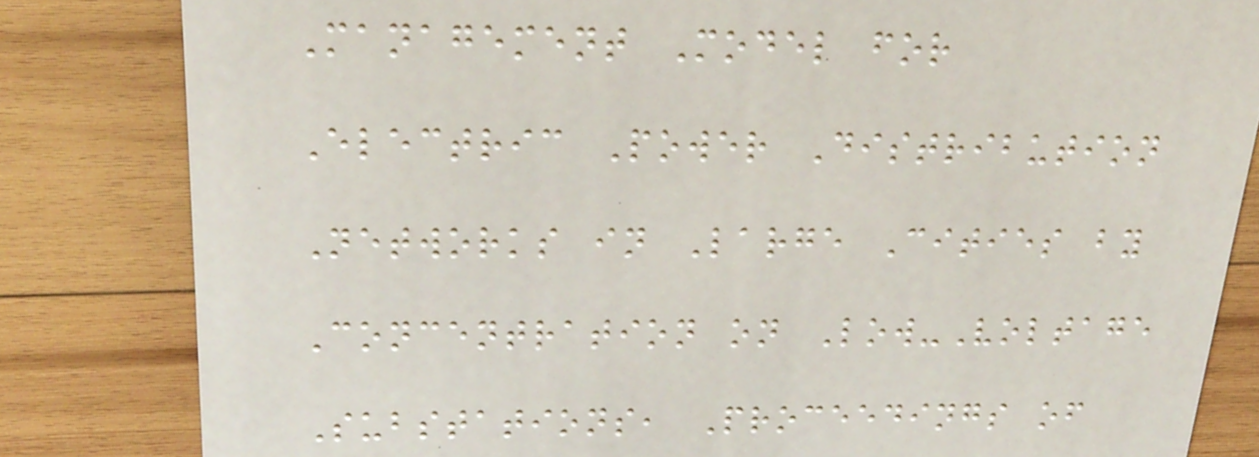Management Model for
Electric Power Distribution
Networks in Large Cities by
Concentration on Low-Voltage
Substations, Proceedings of
